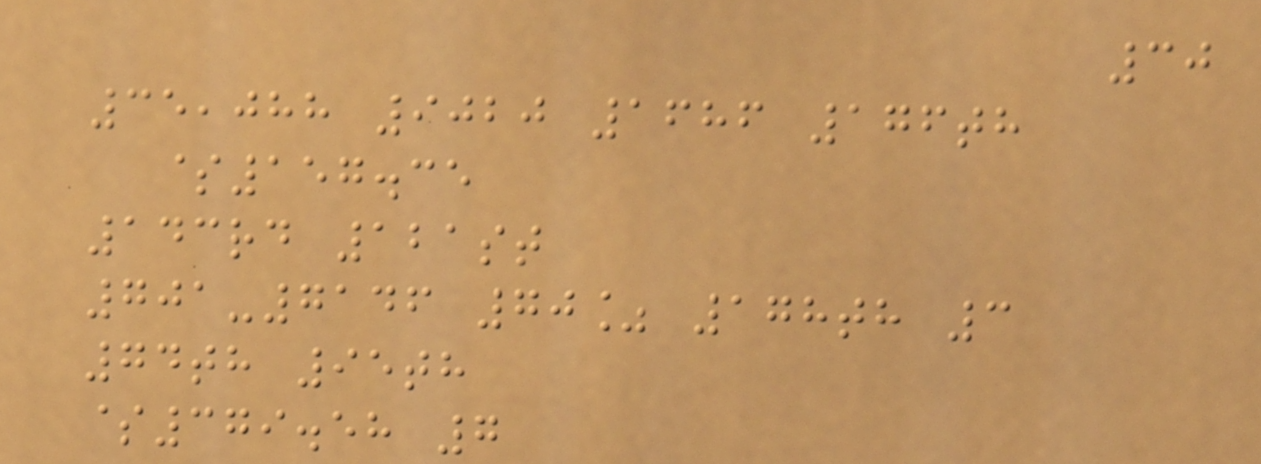30
35,088 9020 1686 176th
$157.35
143rd 121st
701-7146 70% 178th 3
74th 95th
$379.58 7
